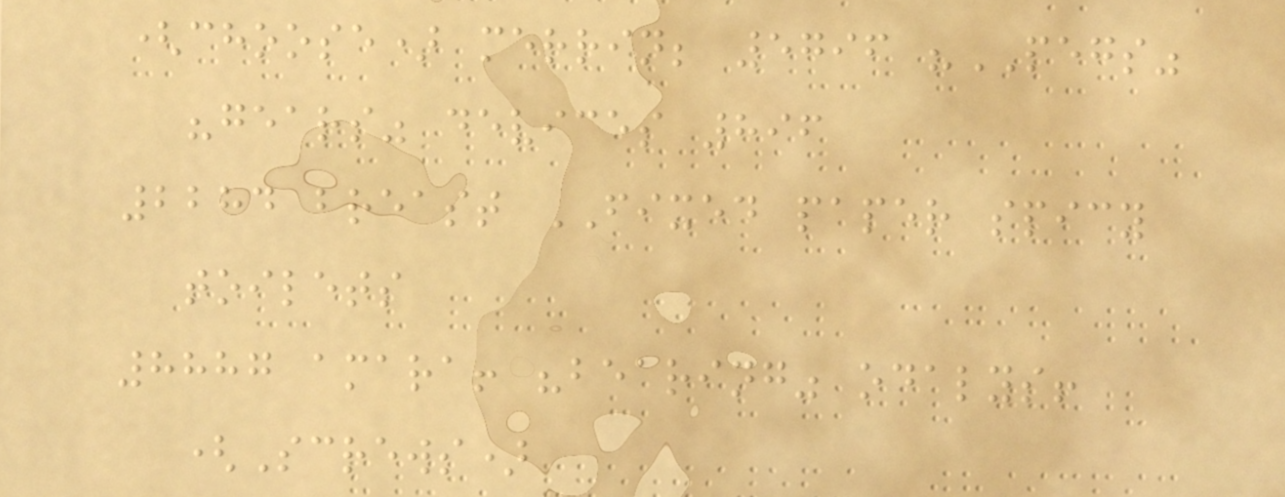(choose) merrin; 5796 "PEGS"
"gears" devices 896
2284 breast FIXED paper spicy
toilets
8887 amara! "bearing" odalys!
(Screws)
